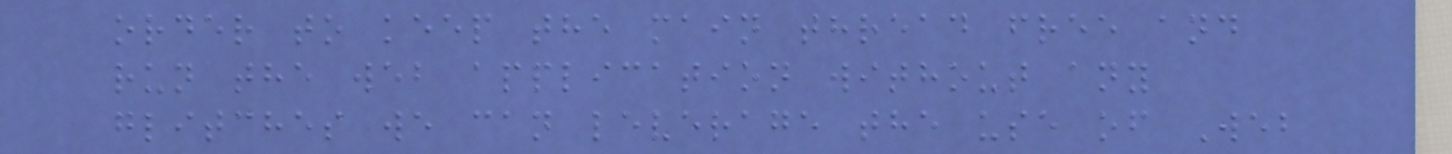order to keep the main thread free and
run the web application without any
glitches we can leverage the use of Web
